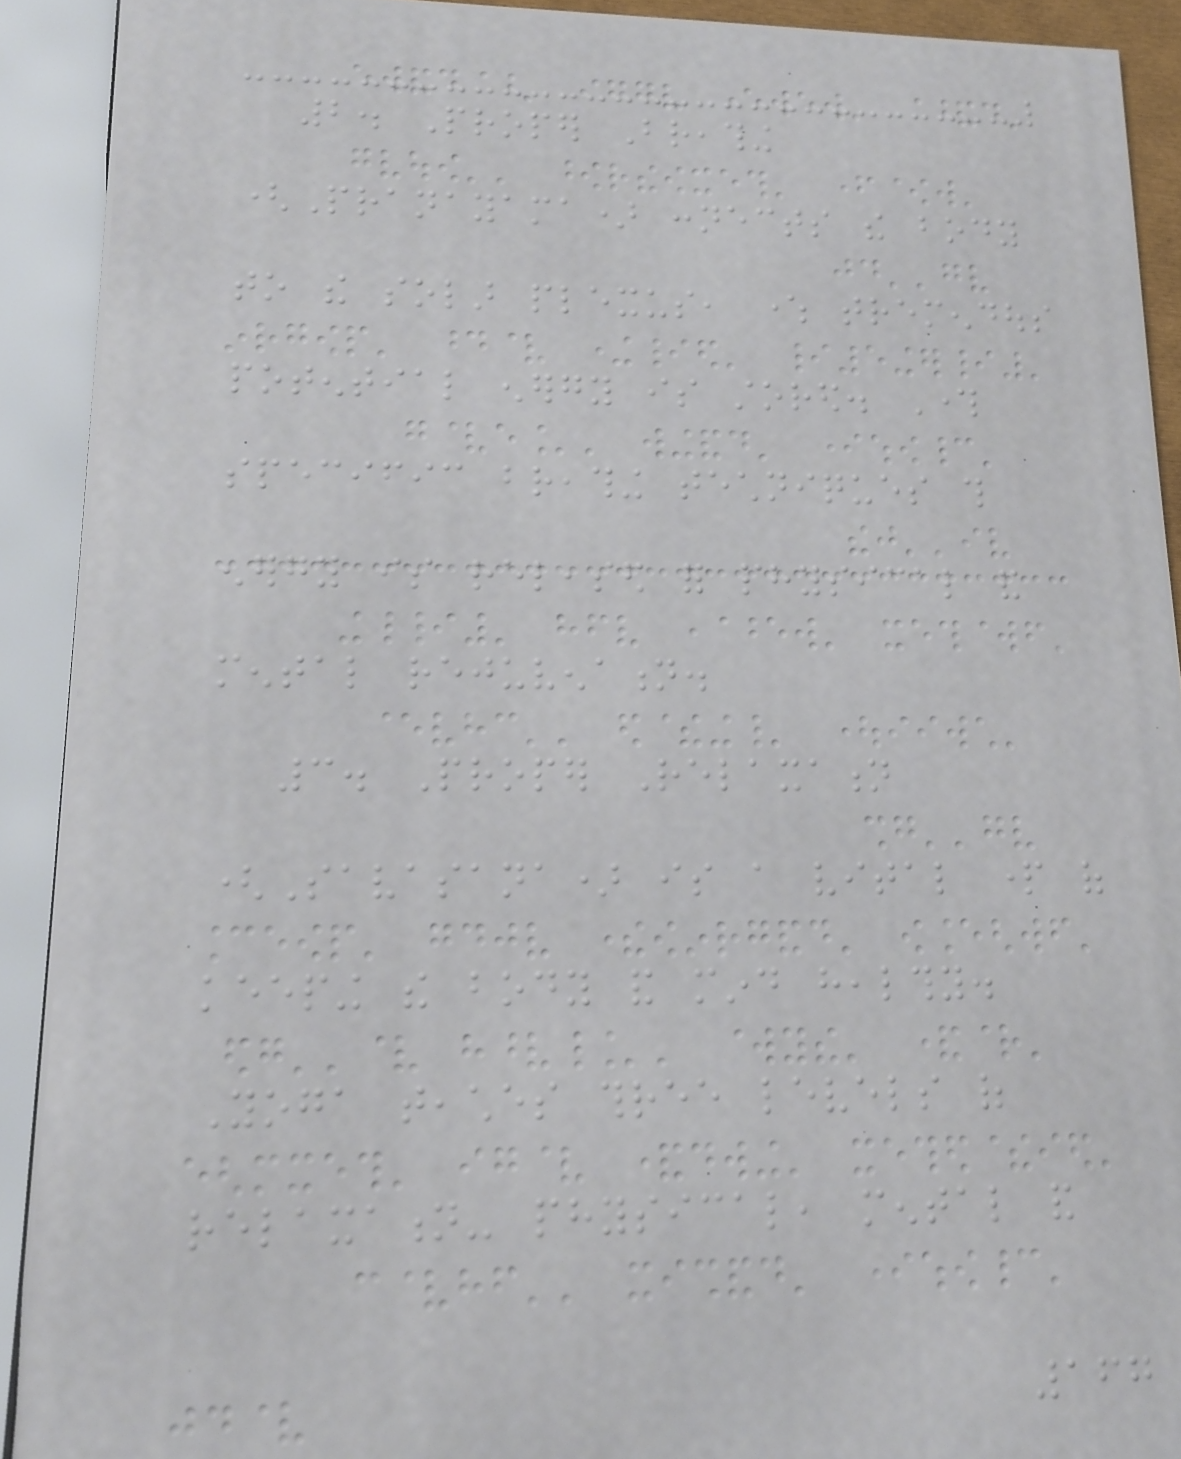2. Proper Breathing
(Pranayama) connects the body
to the solar plexus, where tremendous
potential energy is stored. Through
specific breathing techniques this
energy is released for physical and
mental rejuvenation.
3. Proper Relaxation
(Savasana) is a vital part of
keeping the body and mind healthy.
Yoga teaches three levels of
relaxation- physical, mental and
167
